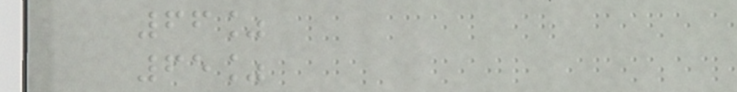66%
65%
